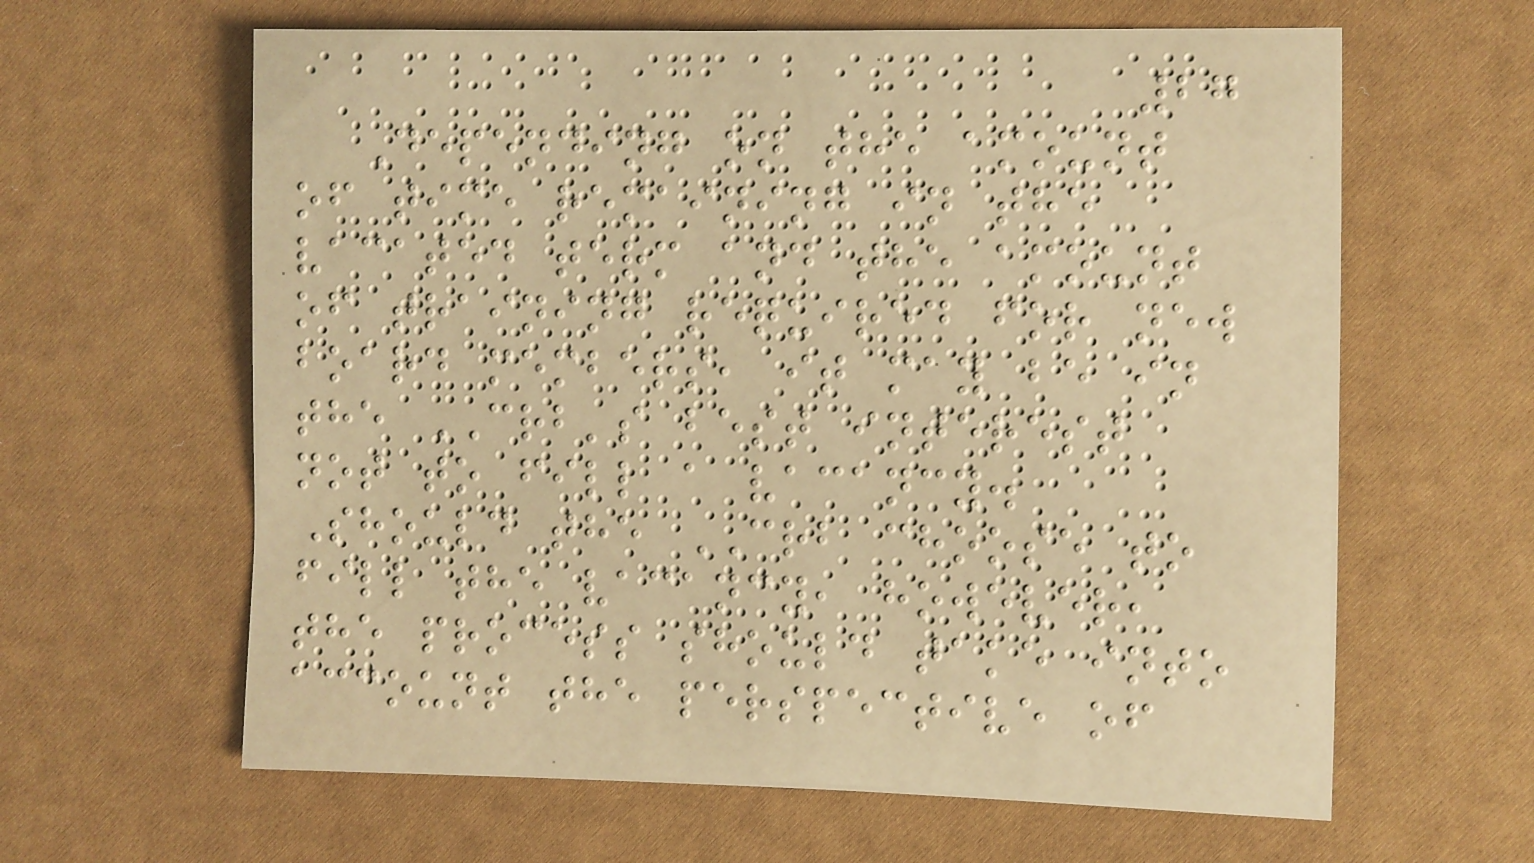27
Depending on the amount
of time remaining in the
vacated term and the amount
of training required for new
board members, it may be in
the CRB's best interest
not to fill a vacancy.
Should the CRB choose to
fill the vacancy, however,
the process should take into
account the perspective of
